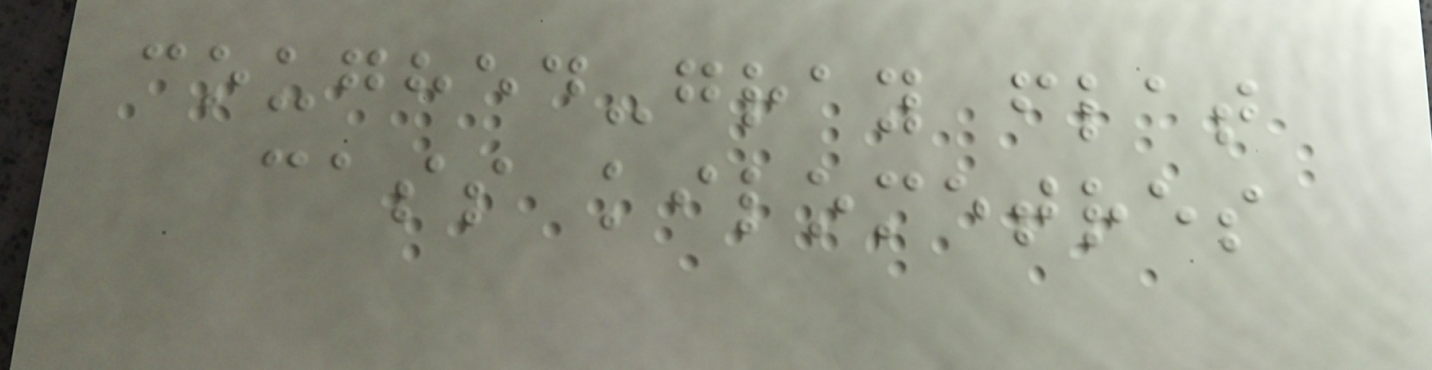coughed-gray flat
cass kilometres
